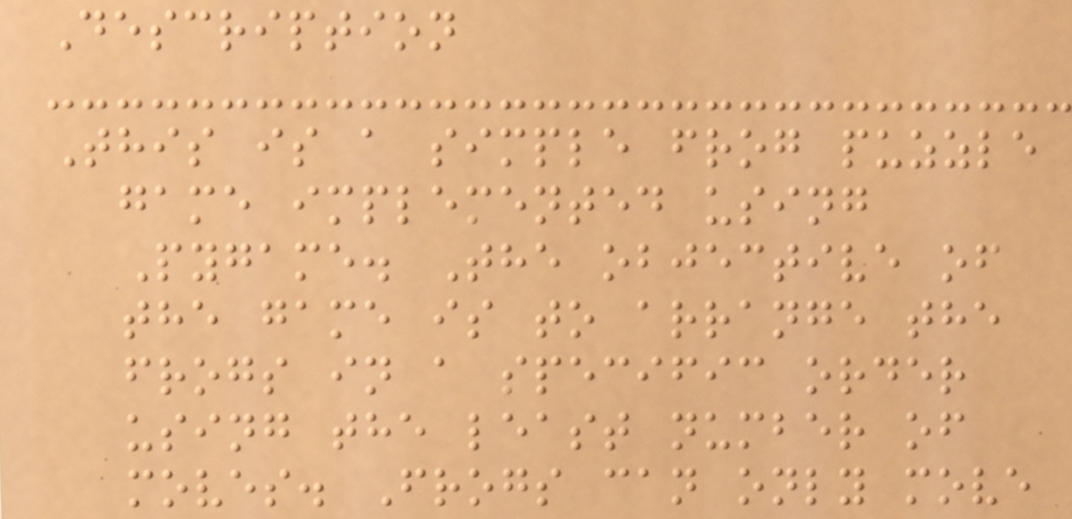Description
This is a simple frog puzzle
game implemented using
Pygame. The objective of
the game is to arrange the
frogs in a specific order
using the least number of
moves. Frogs can only move
